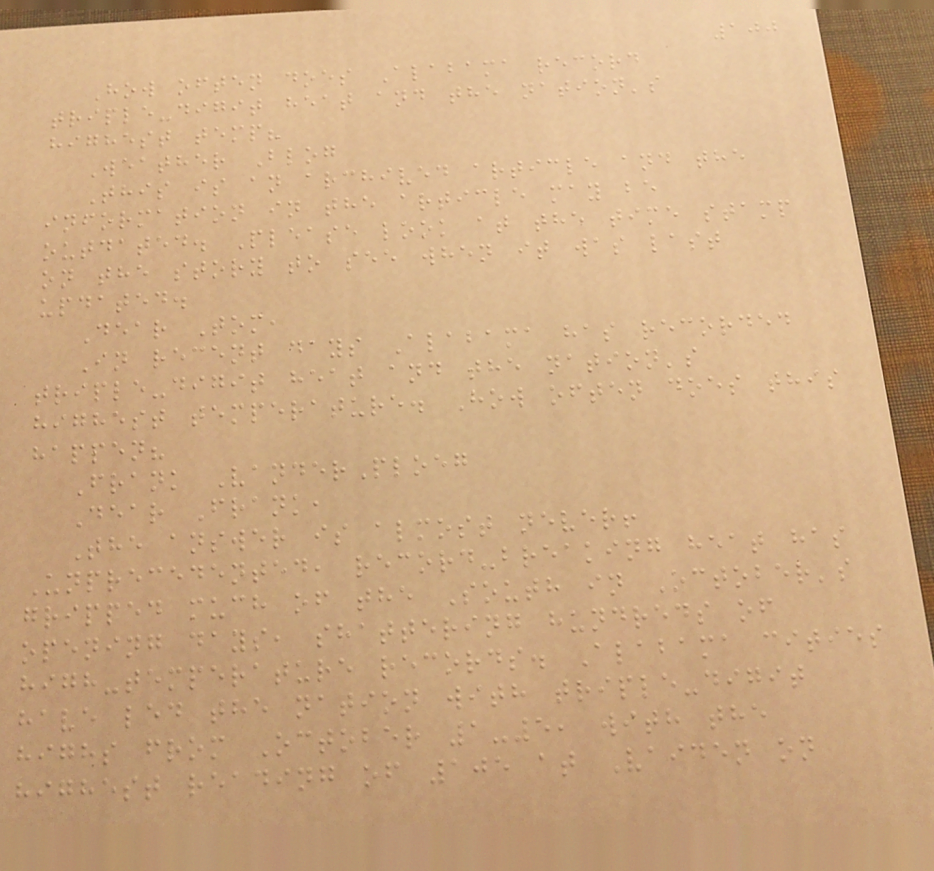100
How often does Alabama record
triple-digit heat and the nation's
highest temp?
Weather Blog
This is an archived article and the
information in the article may be
outdated. Please look at the time stamp
on the story to see when it was last
updated.
Dear Tom,
In recent days Alabama has recorded
triple-digit heat and the nation's
highest temperature. How often does this
happen?
Frank VanderPloeg
Dear Frank,
The answer is almost never!
Unprecedented, record-breaking heat has
gripped much of the South in October's
opening days, shattering hundreds of
high-temperature records. Alabama cities
have led the nation with triple-digit
highs from October 1-5, with the
highest reading of 105 at Vaiden on
